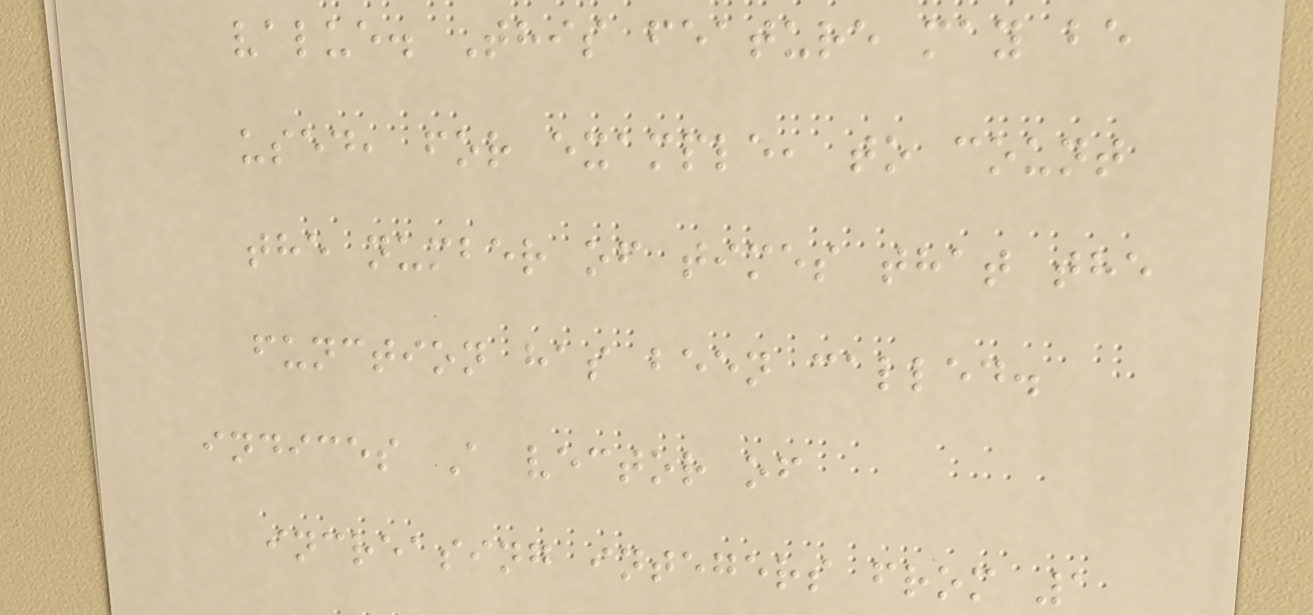value. This feature may be
used, for example, to count
the number of times that the
function has been called.
indices A vector of
increasing integers from 1
